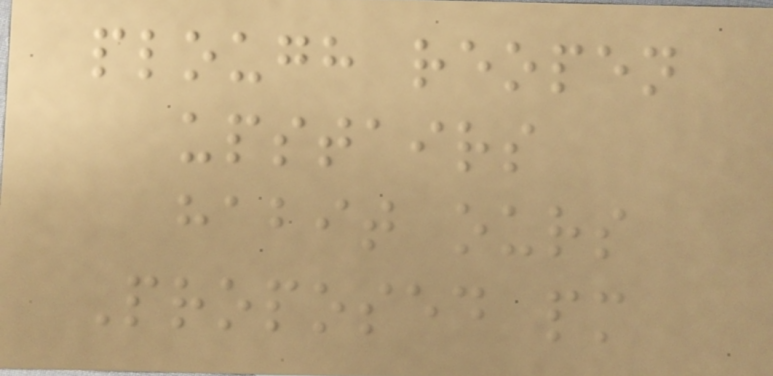plough reopen
upstairs
habit ours
Proposed pm
